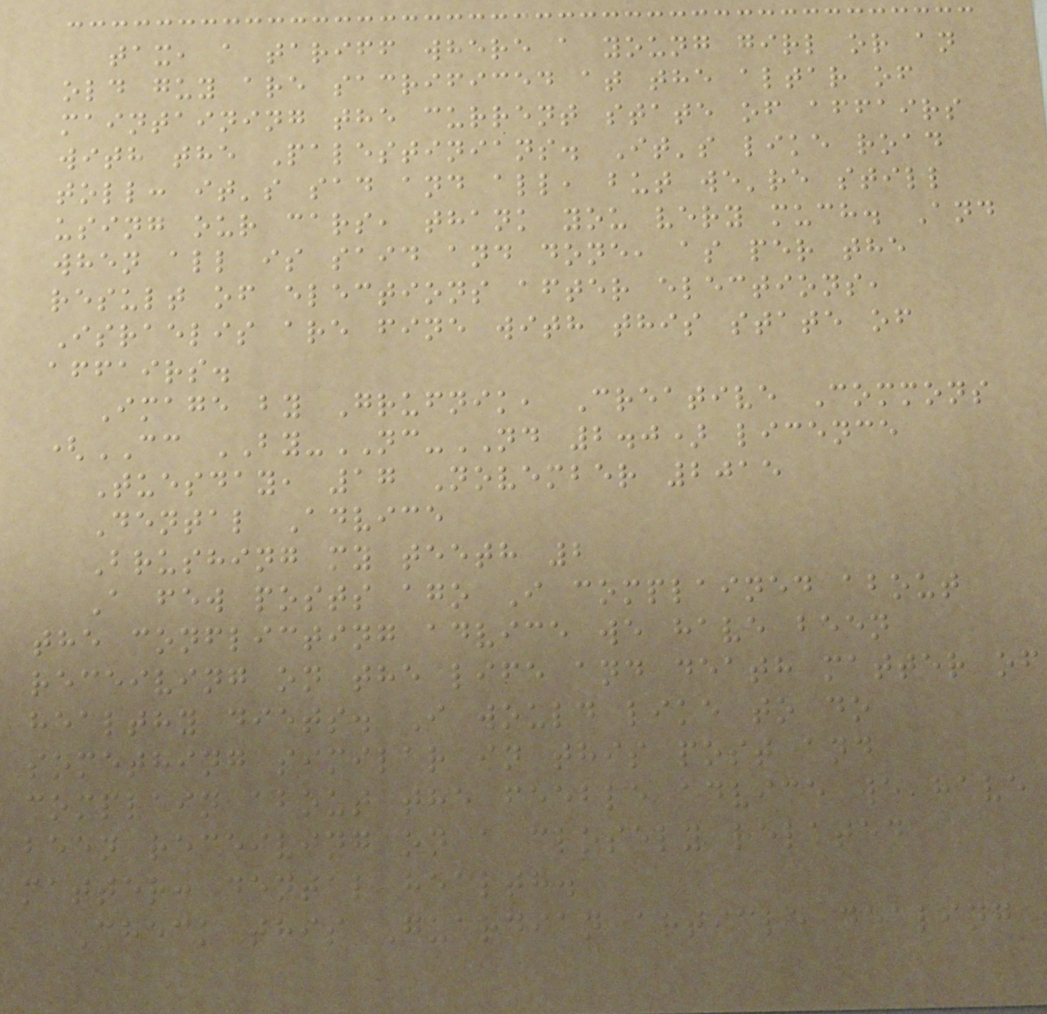tax, a tariff where a young girl or an
old guy are sacrificed at the altar of
maintaining the current state of affairs
with the Palestinians. It's like road
toll: it's sad and all, but we're still
using our cars, thank you very much. And
when all is said and done, as per the
result of elections after elections,
Israelis are fine with this state of
affairs.
Image by Grufnik, Creative Commons
(CC BY-NC-ND 2.0) licence
Tuesday, 17 November 2015
Dental Advice
Brushing my teeth 2
A few posts ago I complained about
the conflicting advice we have been
receiving on the life and death matter of
healthy diets. I would like to do
something similar in this post and
complain about the feeble advice we have
been receiving on a closely related
matter: dental health.
Check this Guardian article dealing
